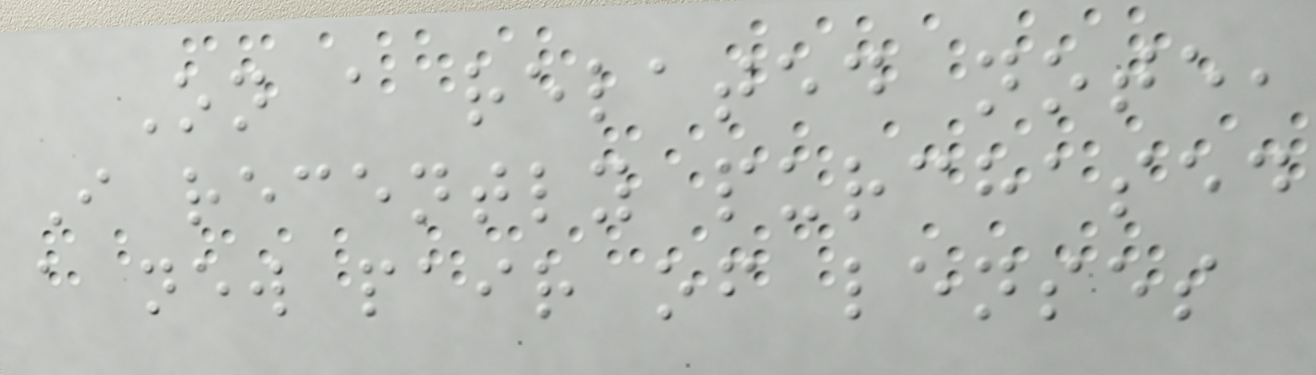On a related note,
I recently purchased
a new pair of lenses
